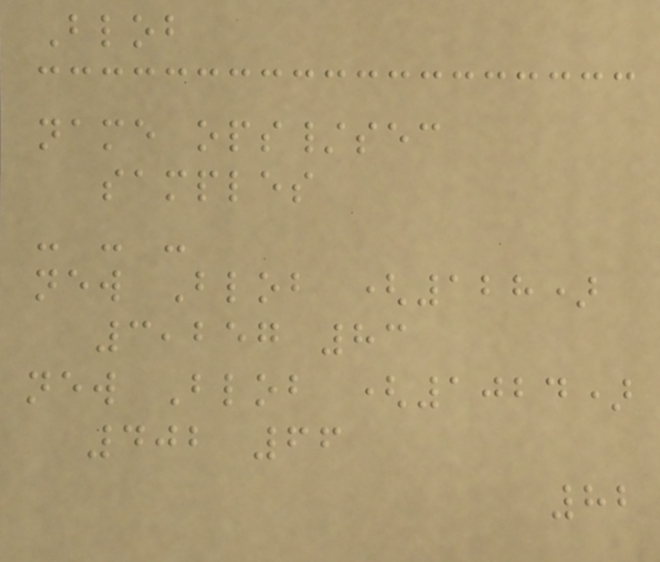Blob
name ops/sec
samples
- - -
new Blob (128)
3,257 83
new Blob (1024)
402 66
82
